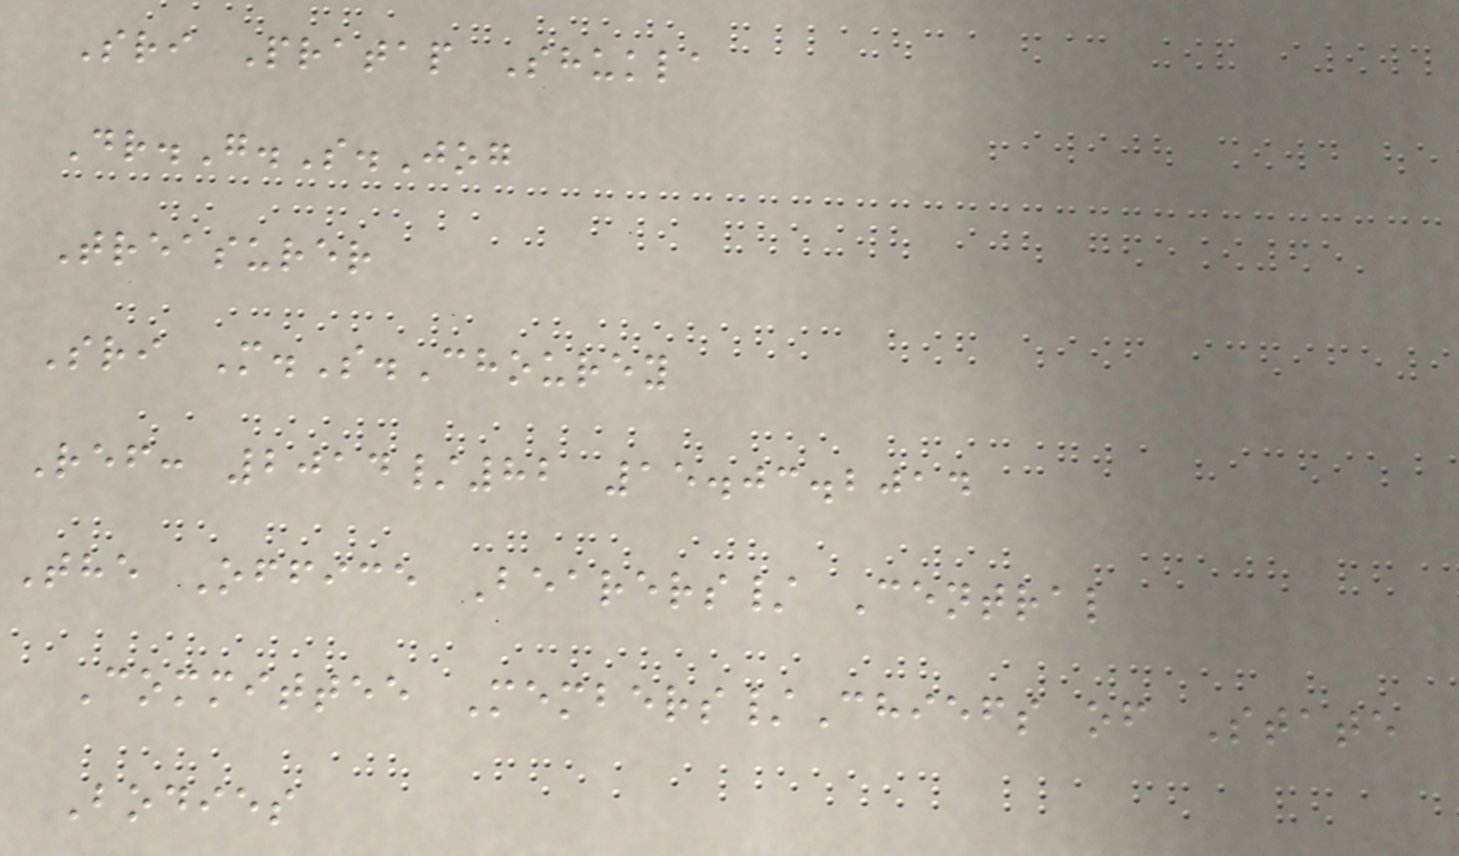Sri Pratap Shukla
Dr.G.S.Jog
Treasurer
Sri M.S.Chourey
Ref: 2014/82 15.03.2014
The Office Bearers/ Central
Committee Members/Chiefs of State
Bodies
